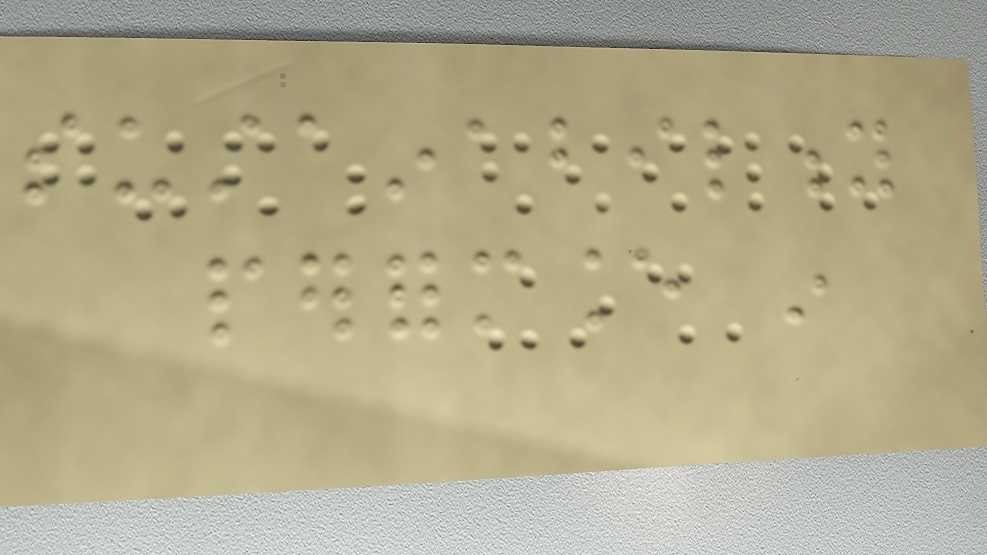sustainability
performance in
